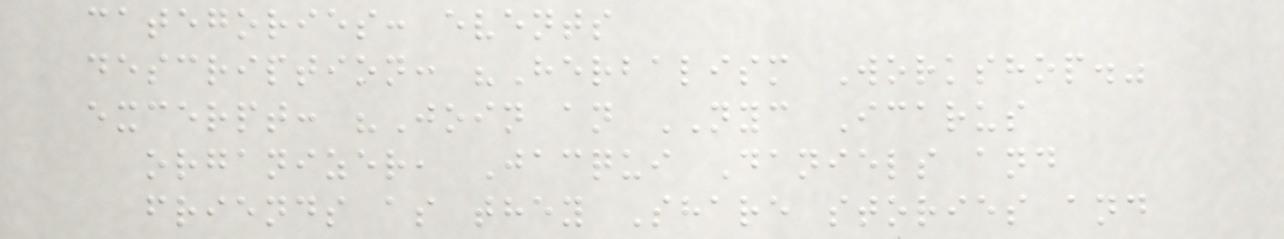categories: events
description: "Herbalism Workshop."
excerpt: "Join an NYC Icarus
organizer, Jacqui Daniels and
friends as they Share stories and
